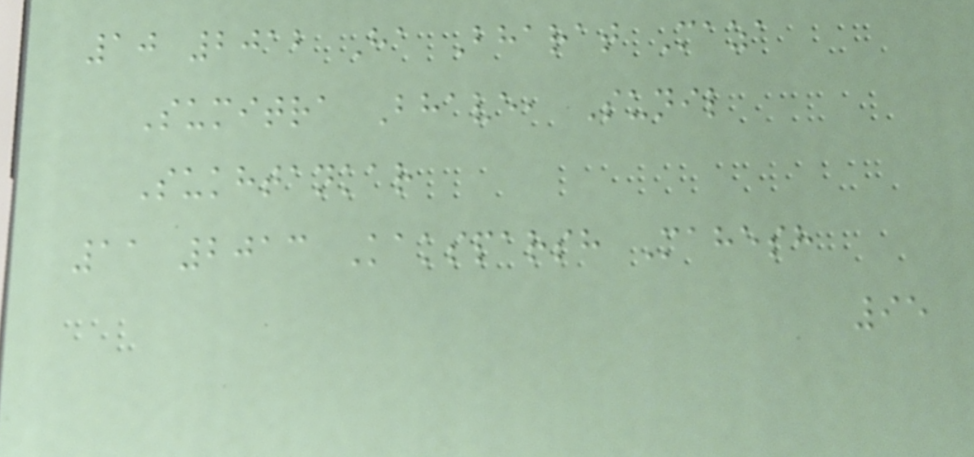10 2012 Ha Bharat Maza
Sumitra Bhave, Sunil
Sukhtankar
11 2013 Kaksparsh Mahesh
95
